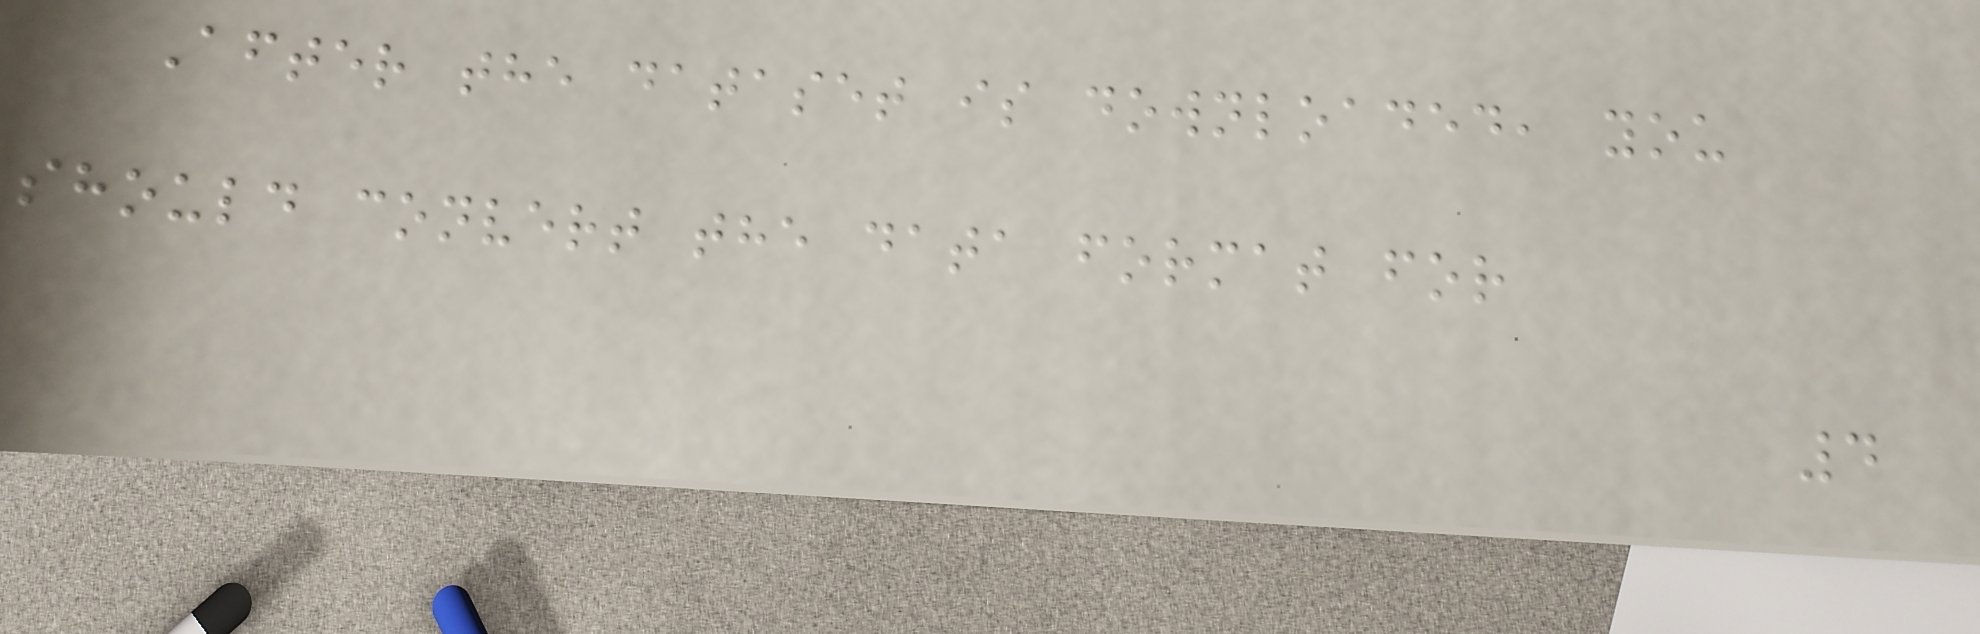After the dataset is downloaded, you
should convert the data format for
4
